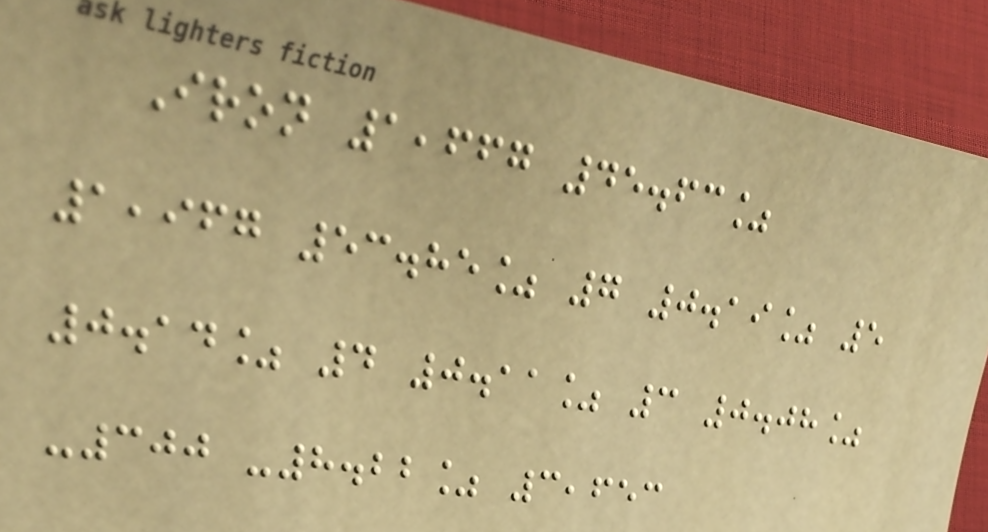Iron 1,667 45.63%
1,967 53.85% 7 0.19% 5
0.14% 4 0.11% 3 0.08%
-300 -8.22% 3,653
